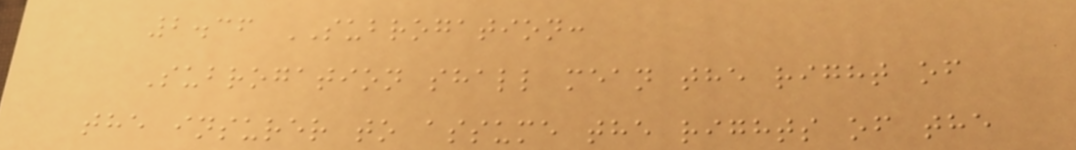2.36 SUBROGATION:
Subrogation shall mean the right of
the insurer to assume the rights of the
